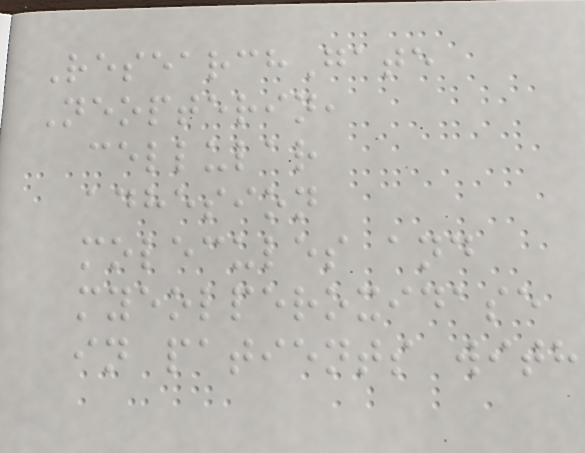ResearchGate
Neopterin,
cellular
adhesion
molecules and
myeolperoxidase
in patients with
